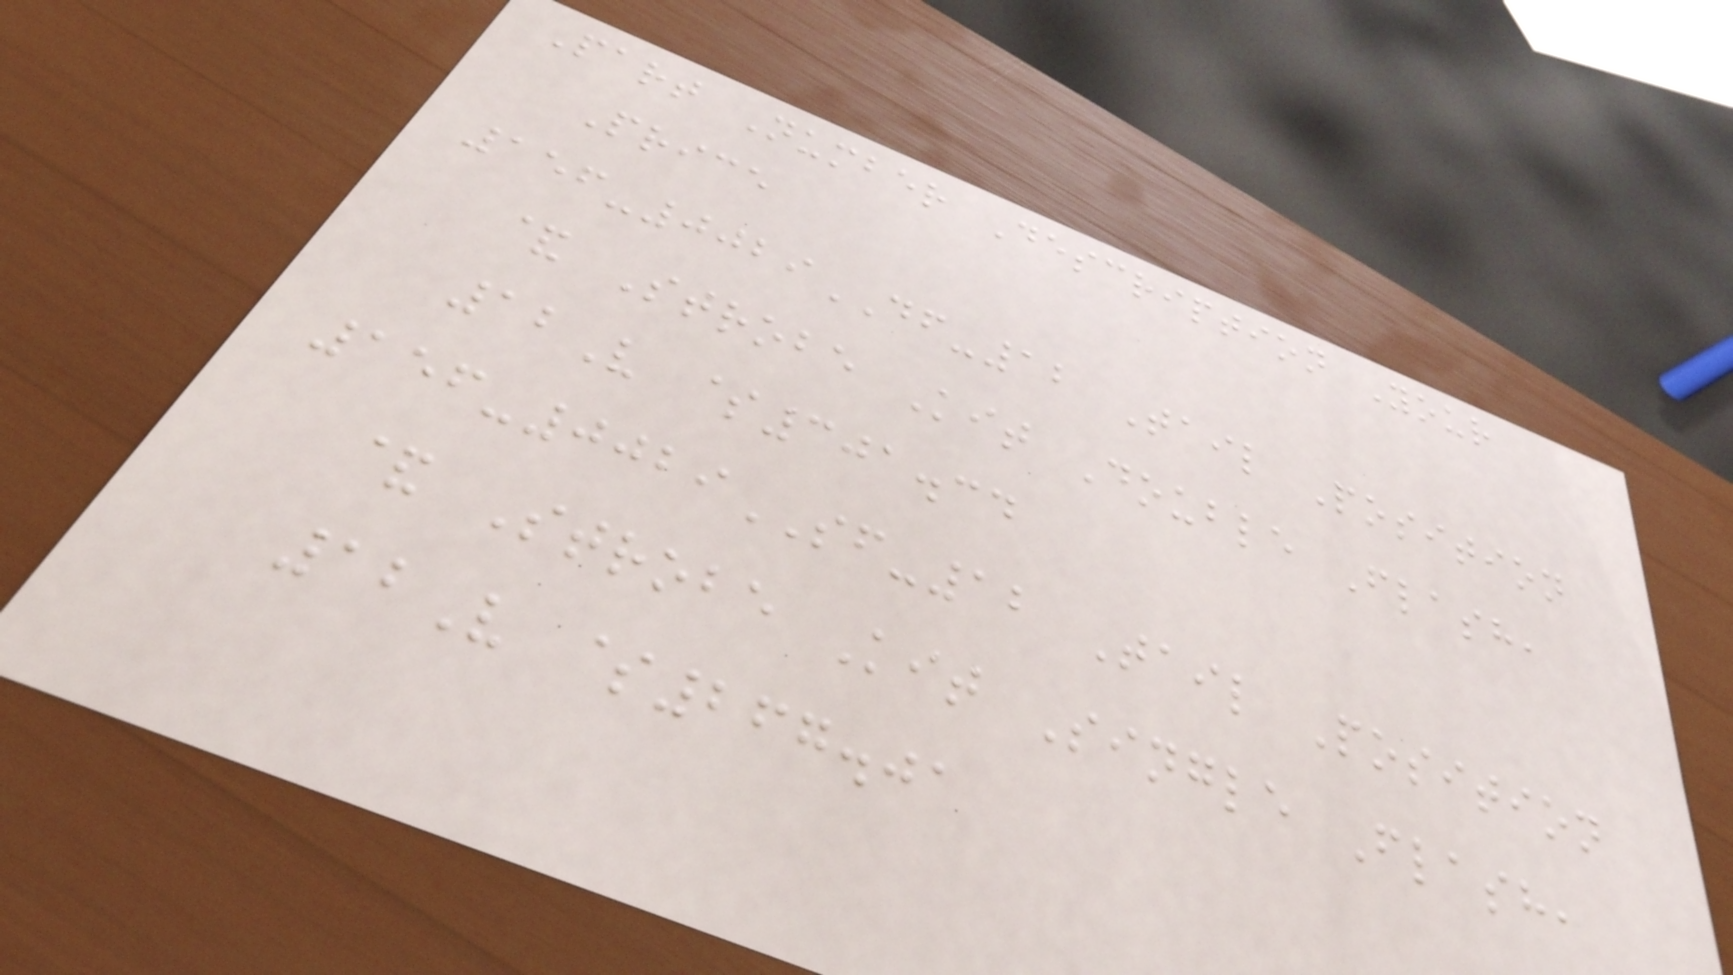Part Number Description Your
Price
156-0029DF-12 Tail Position
& Strobe Kit Double Flash,
12V $301.34
156-0029SF-12 Tail Position
& Strobe Kit Single Flash,
12V $267.01
